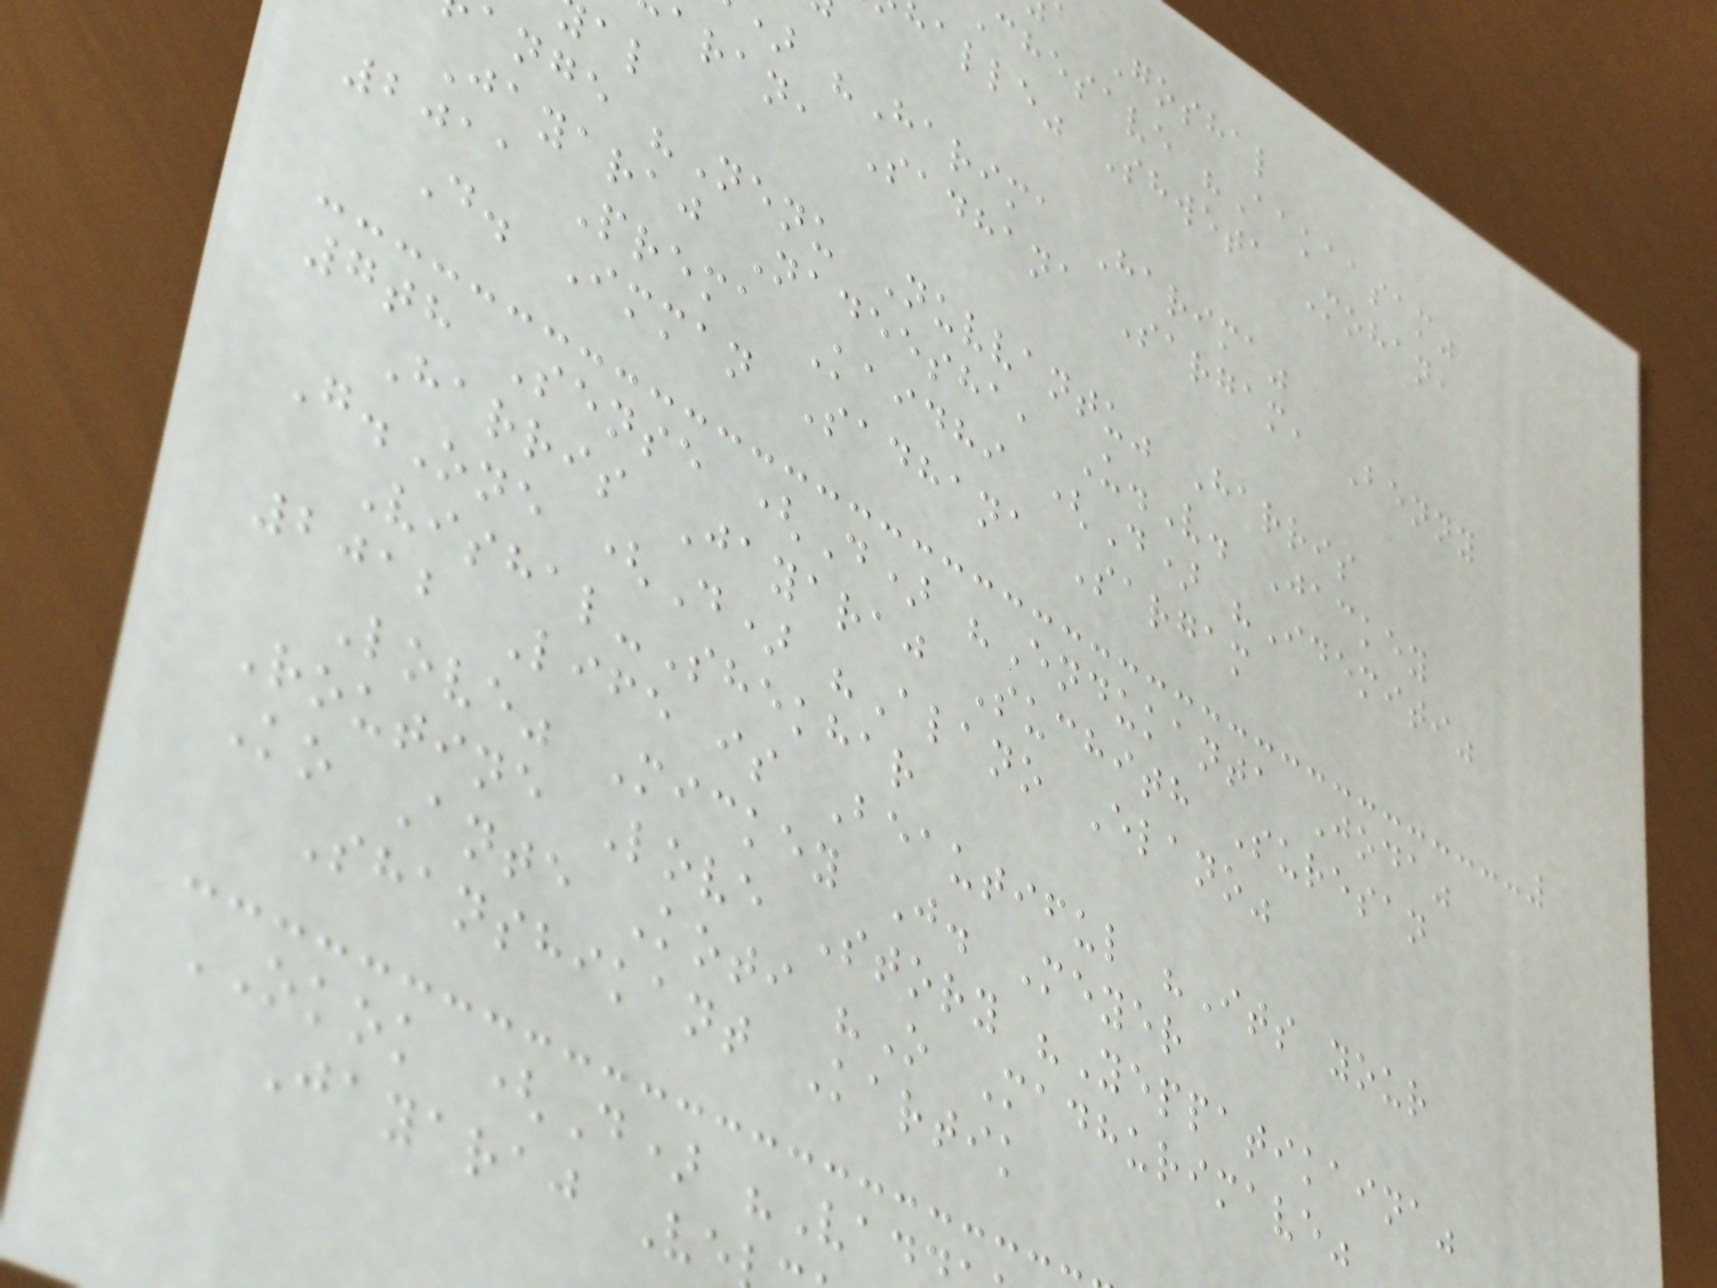a Goshal
chesave "Aakaasam"
alle" Shweta Mohan,
"Harima Harima"
aran, Sadhana Sargam, Benny
ange "Nenu Nuvvantu" Harris
Jayaraj Nadeesha, U.V. Jackey
2011 Prema Kaidhi (D) "Idemiti"
D. Imman Sadhana Sargam
7th Sense (D) "Endukanta Joda"
Harris Jayaraj Suchith Suresan
G.One (D) "Alano Elano"
Vishal-Shekhar
2012 Life is Beautiful "Its your
Love" Mickey J. Meyer
Routine Love Story "Yeppatikaina"
Ko Ante Koti "O Madhurimave"
Shanshikant Kartik
OKOK (D) "Vad
Jayaraj Ve
